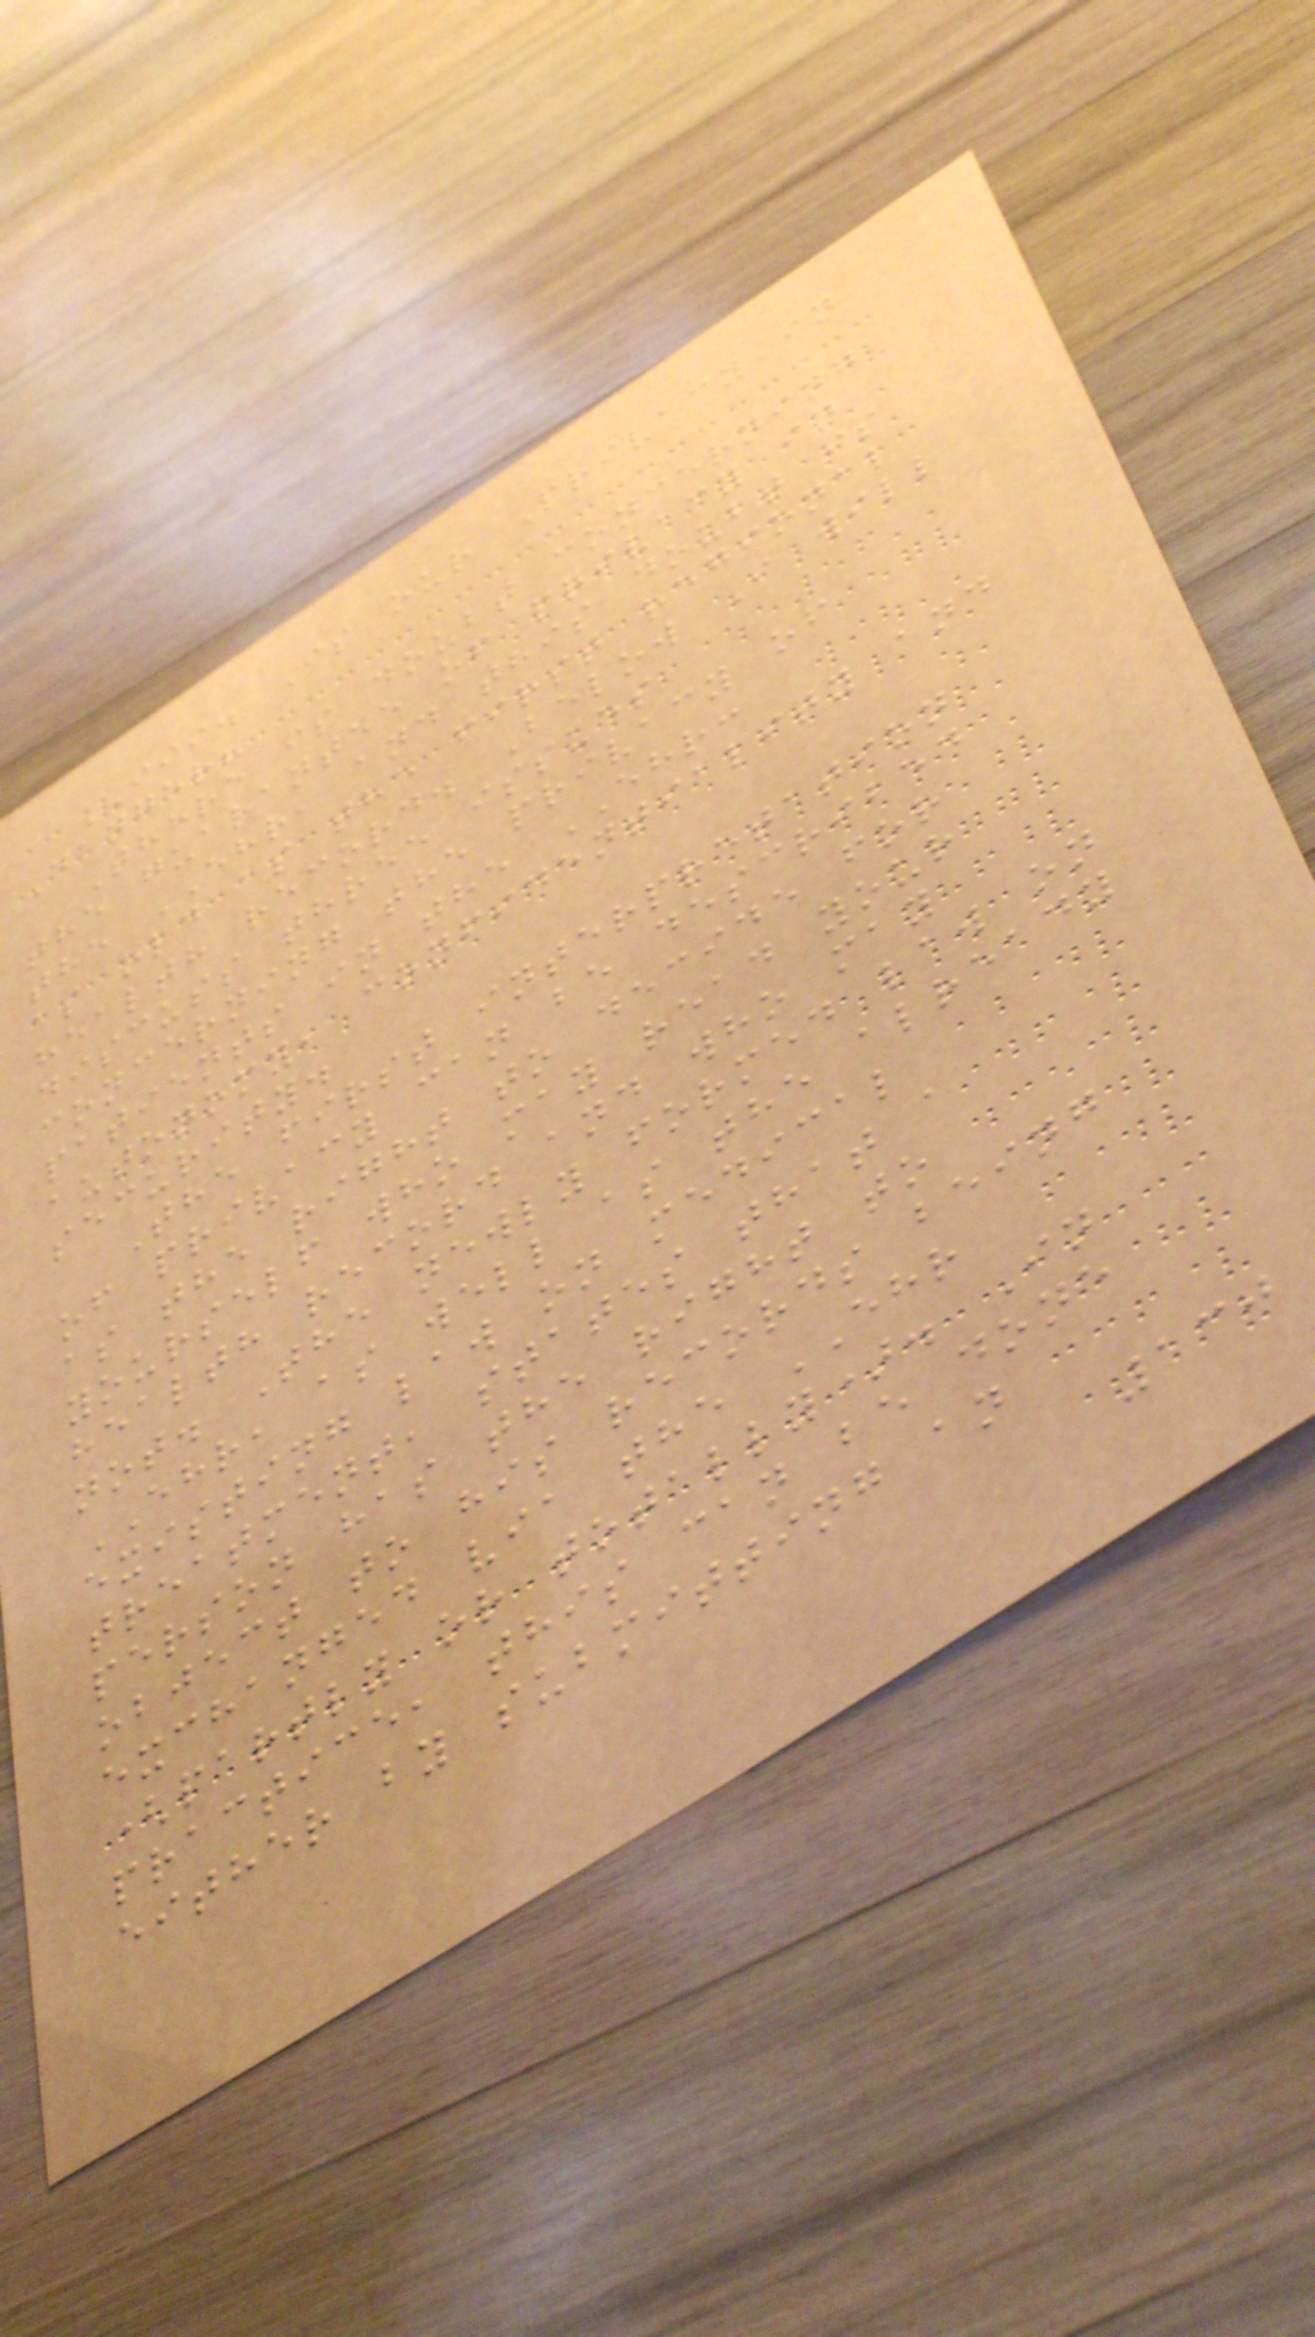III. Is our Privacy in
Danger?
There is doubt concerning
the guarantee of privacy in
the EHR, and this doubt is
as old as the first regional
health record. Below I will
discuss three issues
concerning the privacy of
patients in the EHR:
autonomy, confidentiality and
security.
The first interpretation
of privacy can be described
as the right to decide for
yourself who may read your
health record and who may
not. The newly formed law on
EHR, as well as the already
existing law on medical
treatment, states that a
person has the right to
object to his records being
exchanged via the EHR
(partly or totally). In
practice, this can be done
either by submitting an
130
